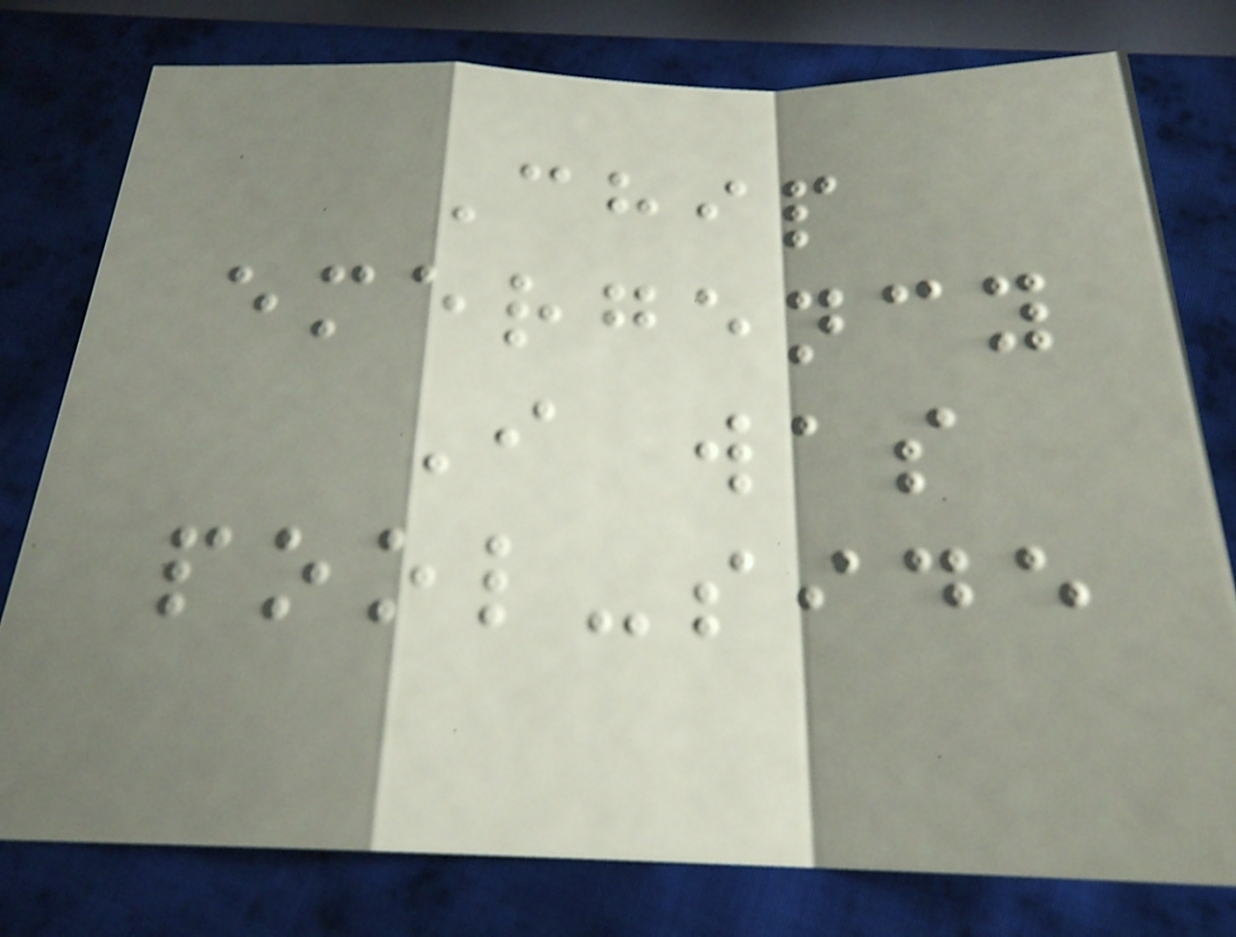Chip
emergency
I was
pool-side
